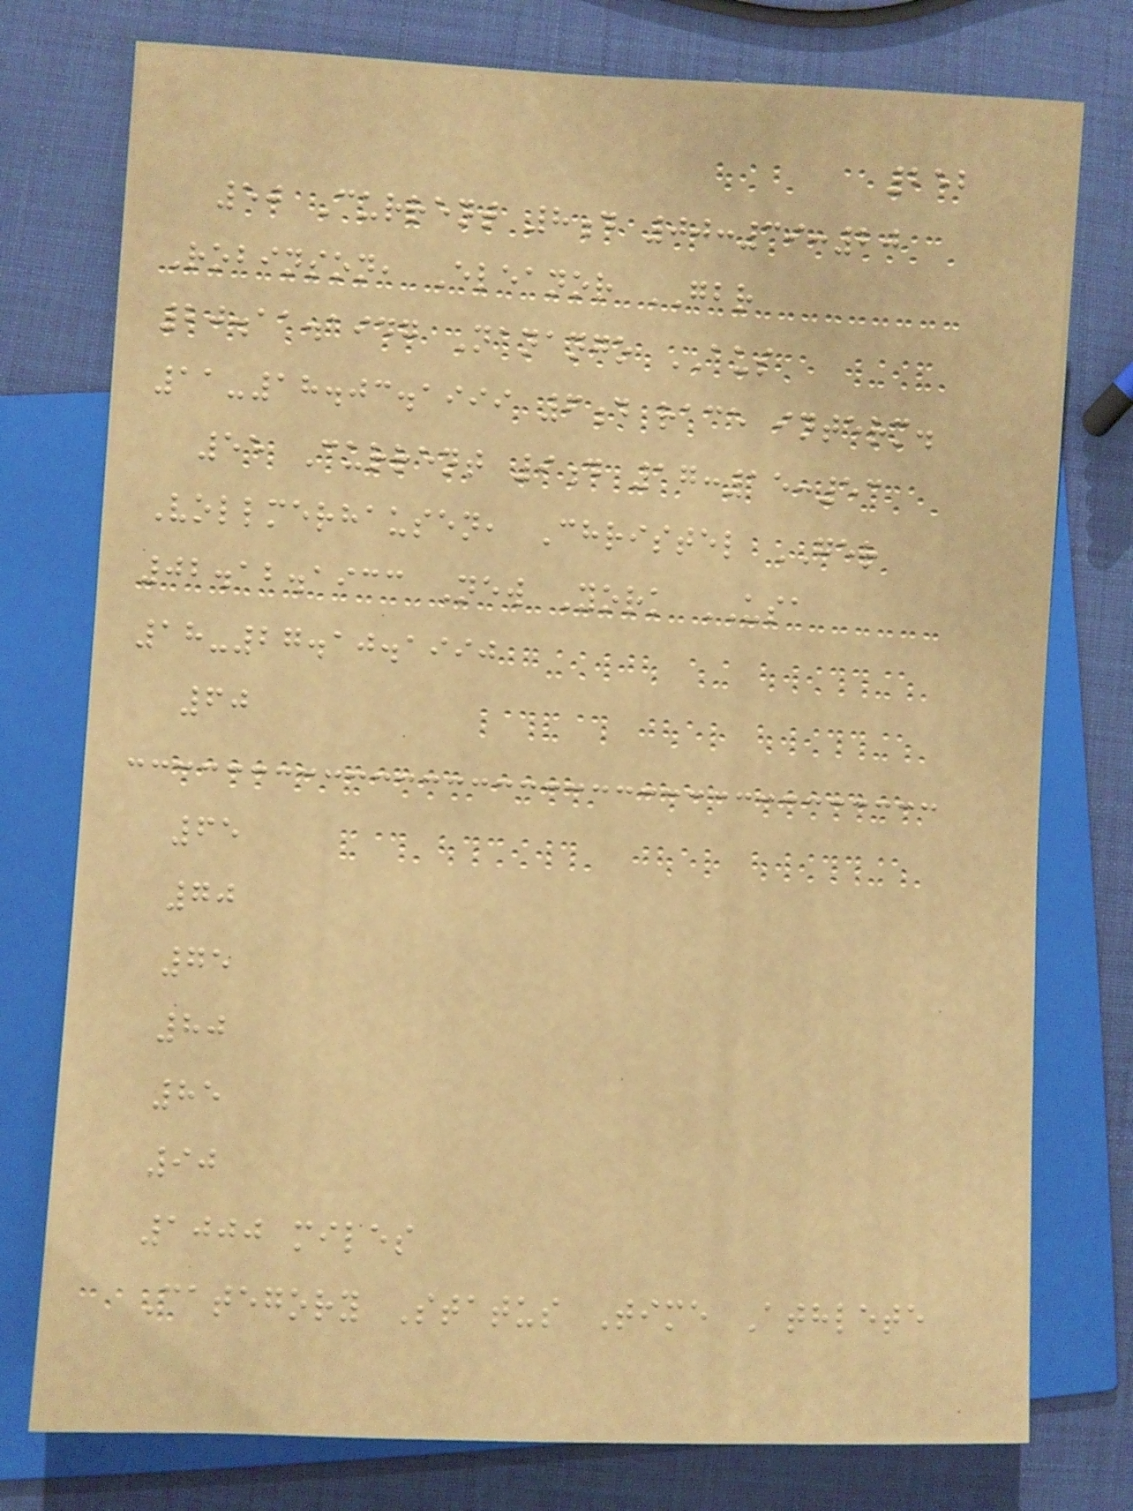252
50 Current 8d 00:39:20
Robinson, Eleanor GBR
20.11.1947 Nanango AUS
11-18.03.1999 6d race interm.
55 Current 9d 17:15:53
Vollmerhausen, Christel GER
02.12.1933 New York USA
18-27.10.1990
60
65
70
75
80
85
90
1000 miles
Category Status Time Athlete
